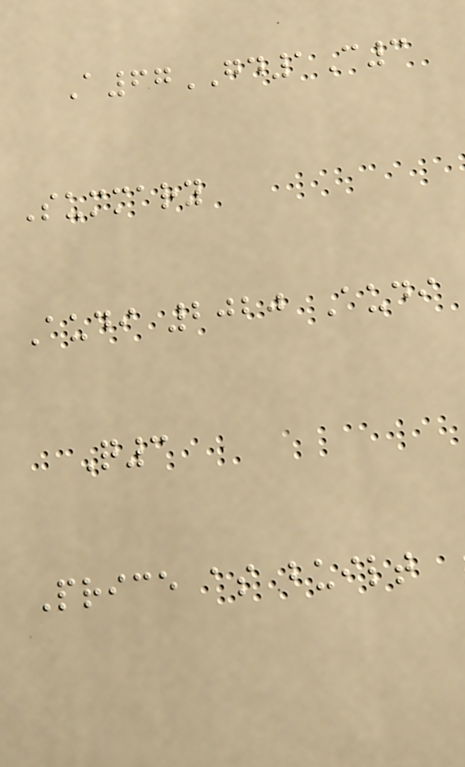A67GD1C3
Summary
Audi 2020 Audi
Q3
Price as built
